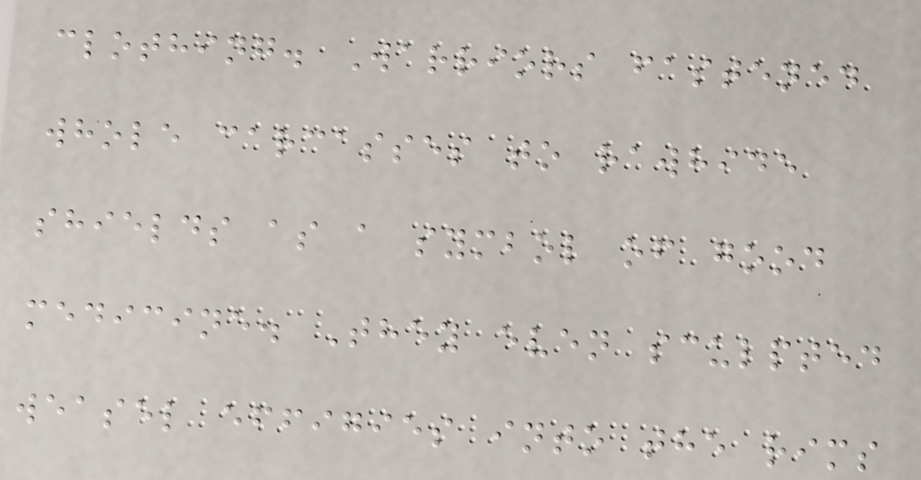clothing. Warriors fastened
whole carcasses to rawhide
shields as a symbol of good
medicine. They even sculpted
weasel effigies into the rims
